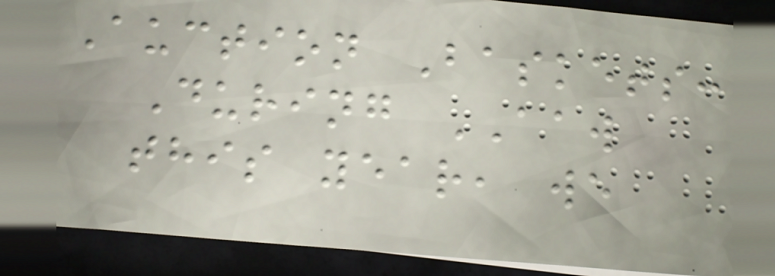Auction Baskets:
During AAW
this year, we
